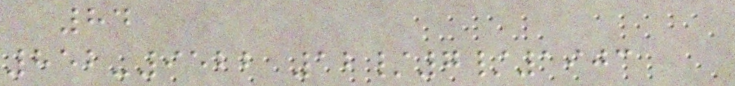84
852-9522 12/7/1903
